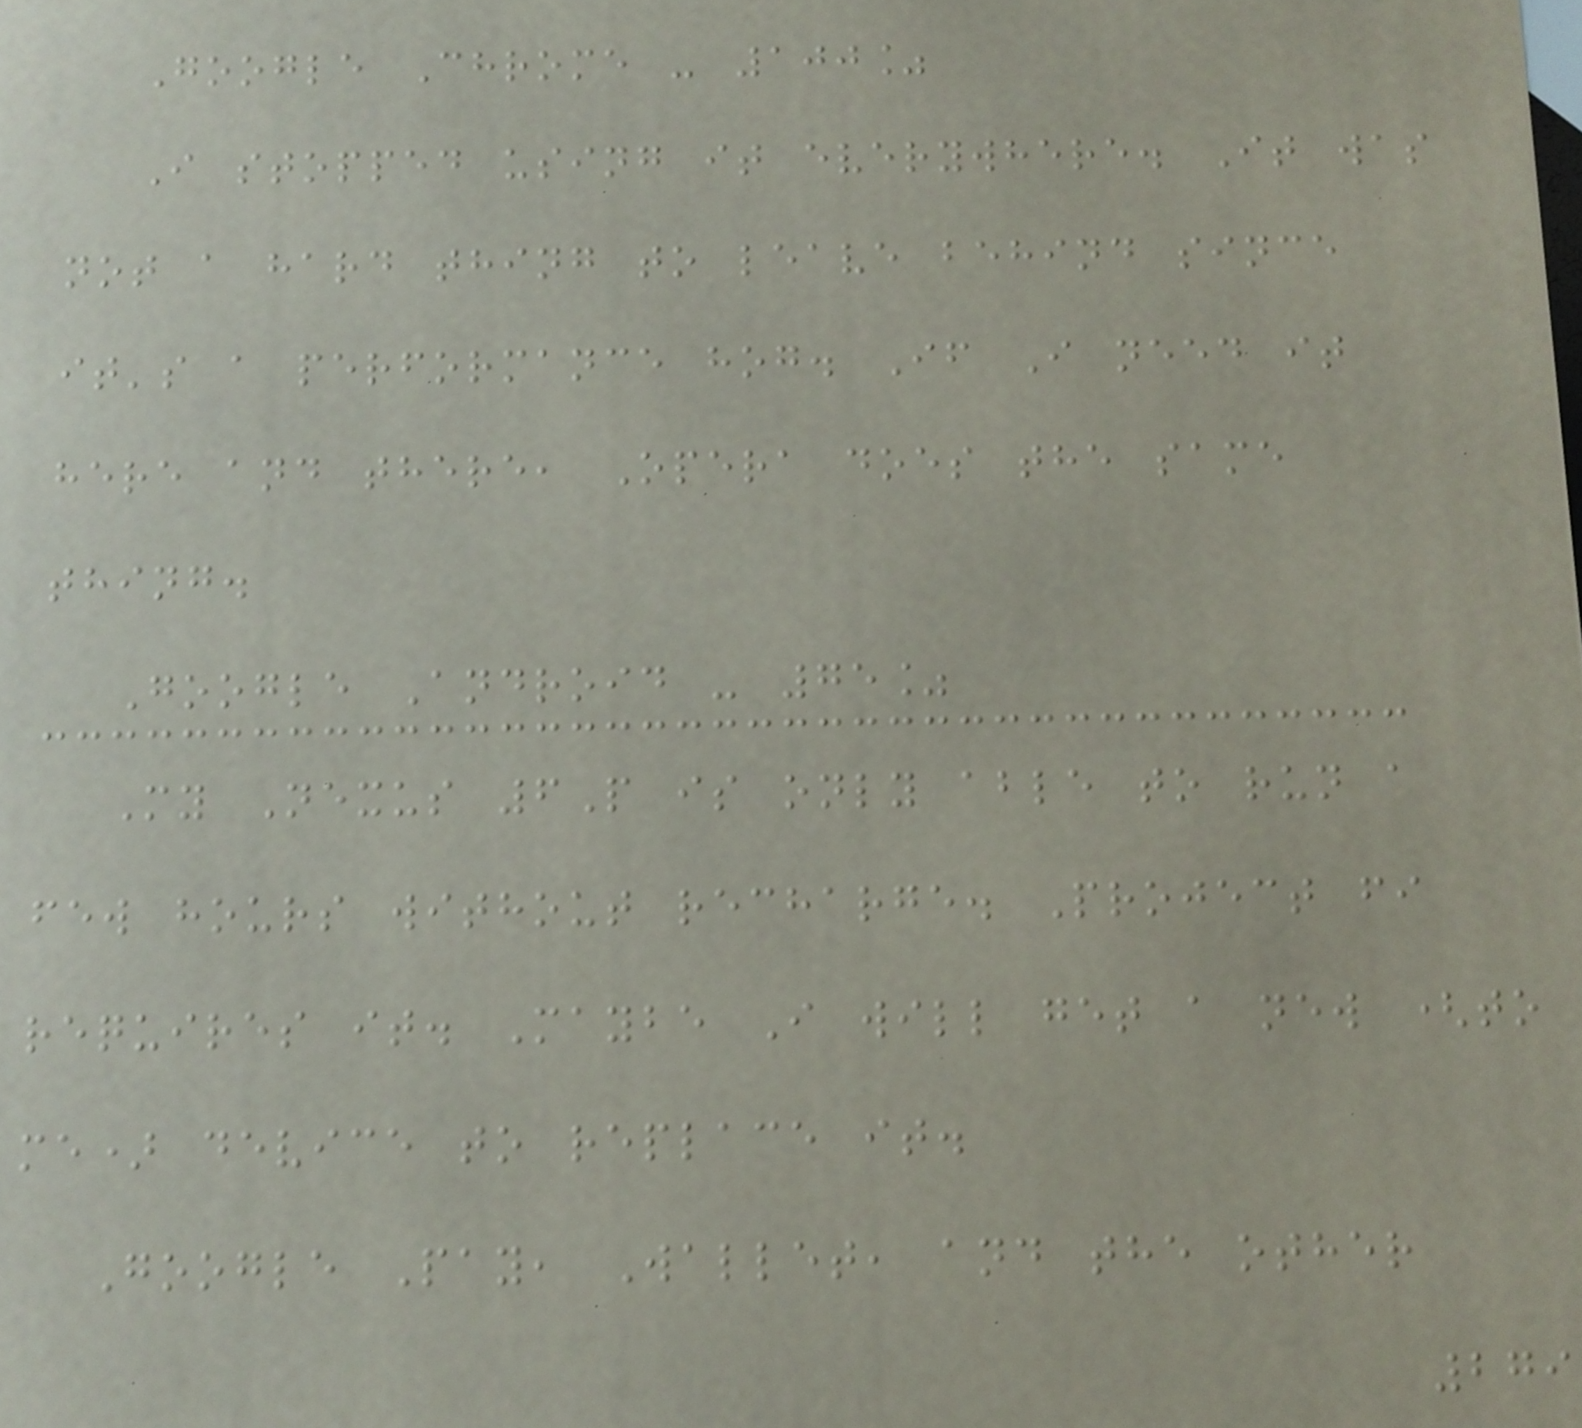Google Chrome - 100%
I stopped using it everywhere. It was
not a hard thing to leave behind since
it's a performance hog. If I need it
here and there, Opera does the same
thing.
Google Android - 75%
My Nexus 6P is only able to run a
few hours without recharge. Project fi
requires it. Maybe I will get a new (to
me) device to replace it.
Google Pay, Wallet, and the other
279
